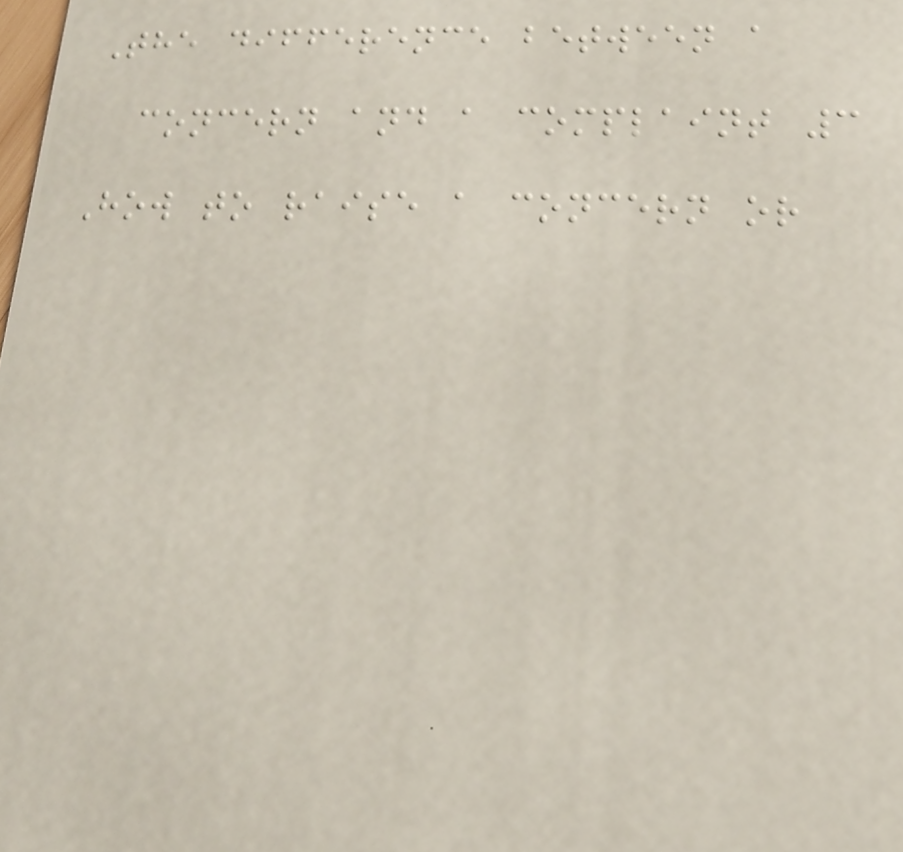The difference between a
concern and a complaint 3
How to raise a concern or
